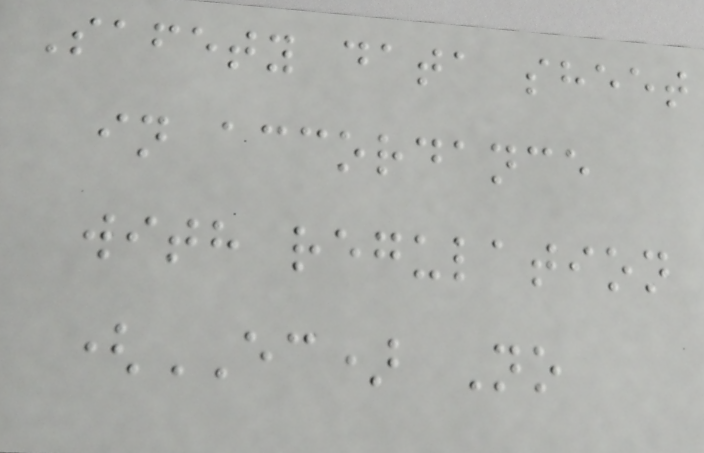Safety data sheet
in accordance
with regulation
(EC) No
